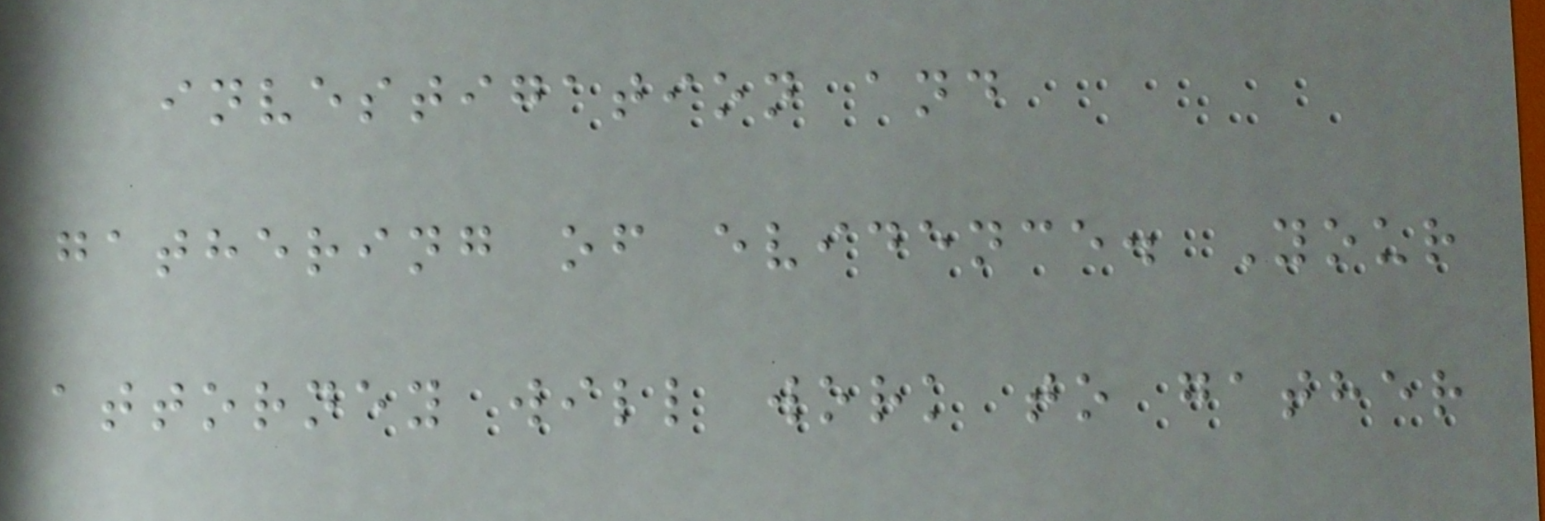investigation and
gathering of evidence. Your
attorney will work to gather
